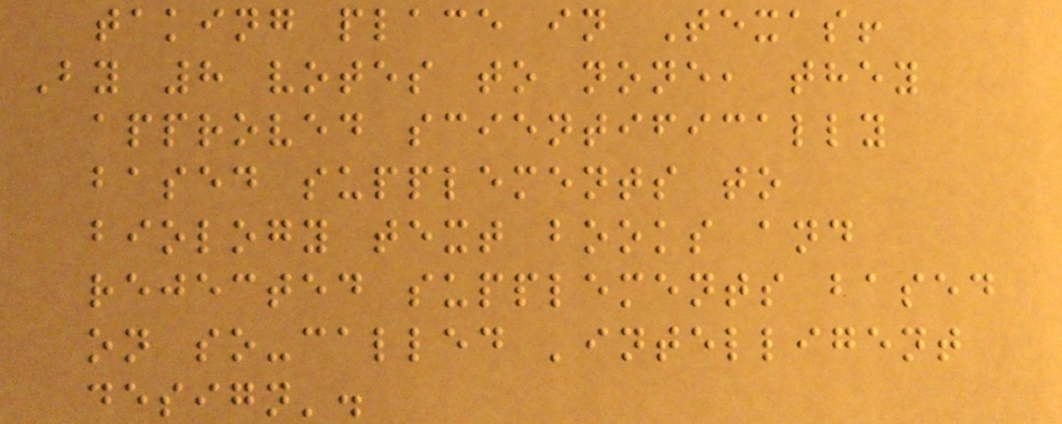taking place in Texas!
By 8 votes to none, they
approved scientifically
based supplements to
biology text books and
rejected supplements based
on so-called 'intelligent
design'.
